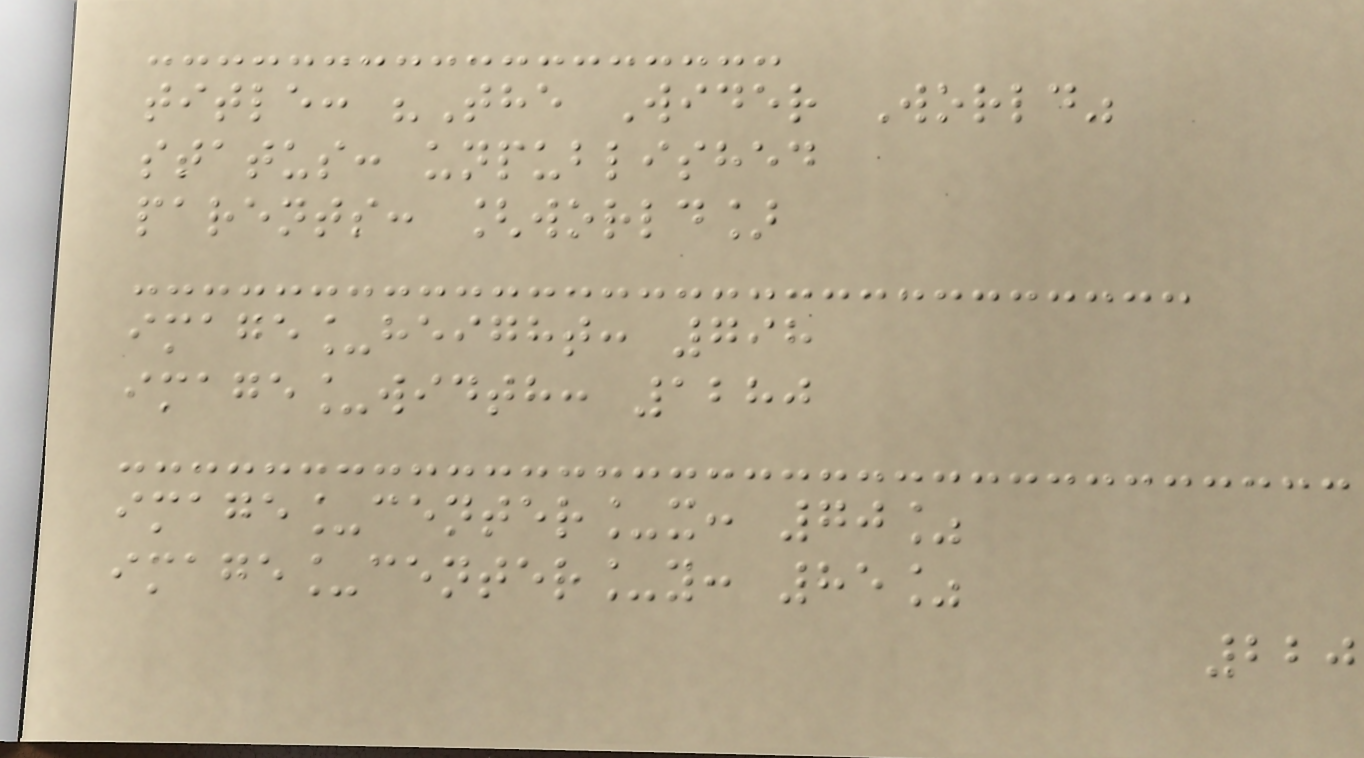title: "The Wider World"
status: unpublished
parents: [world]
image_height: 798
image_width: 1280
image_center_x: 70%
image_center_y: 85%
220
